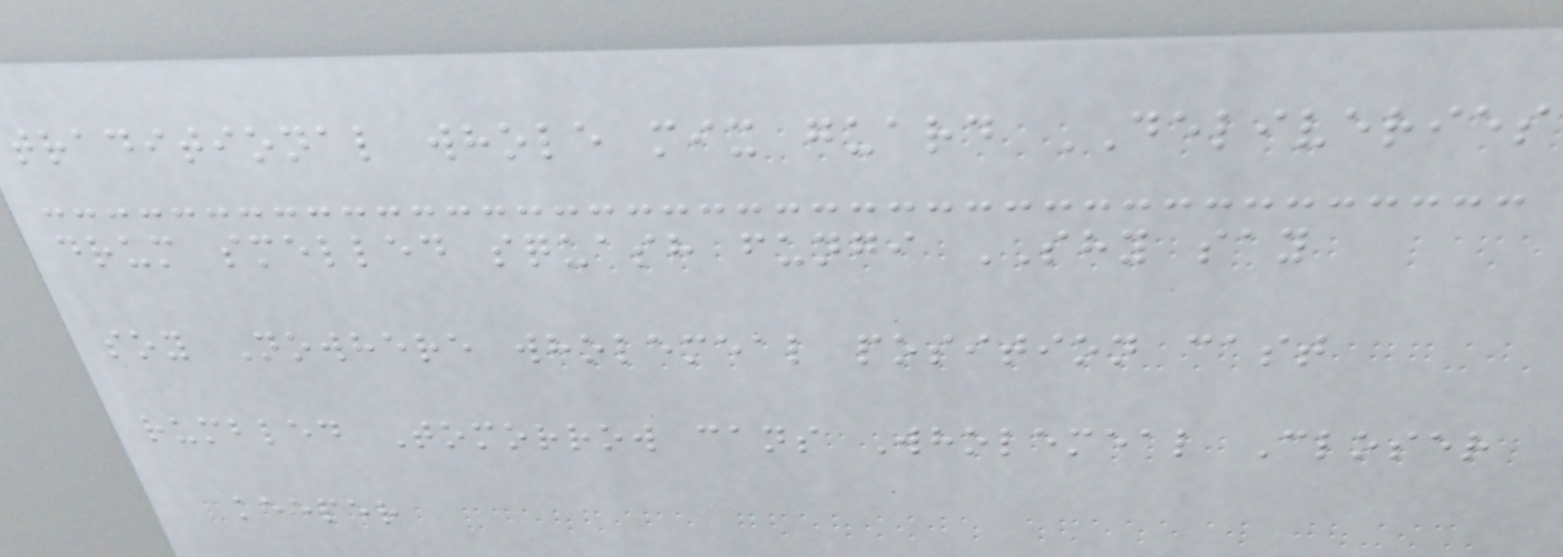traditional whole mix guard DELIVERIES
drum smelled squash fungi SHY say
soy Nowhere wholemeal position cast
rumbled Tomorrow cans Wholemeal Closer
keeper
